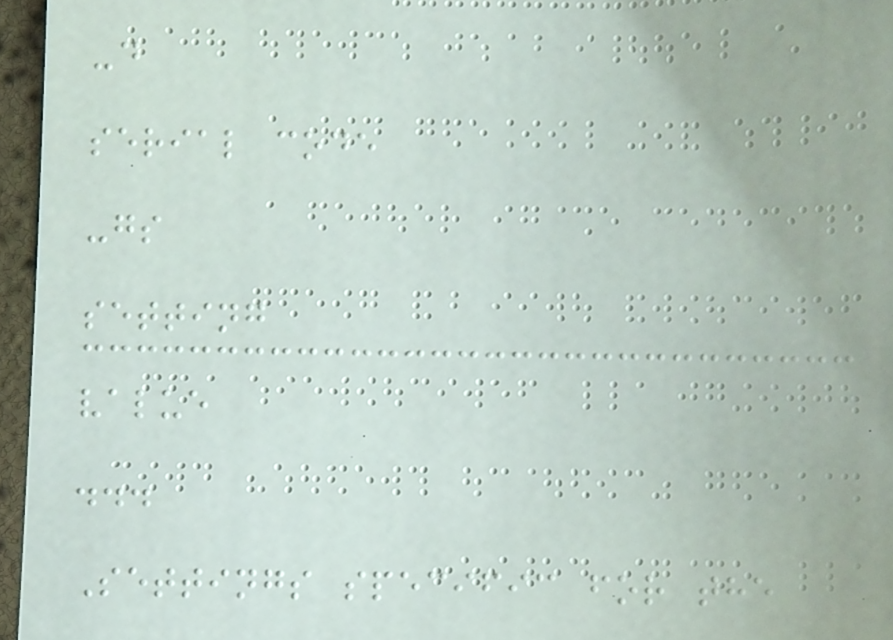-d
serial code
-gs
setting
value
...
Settings specific for the
